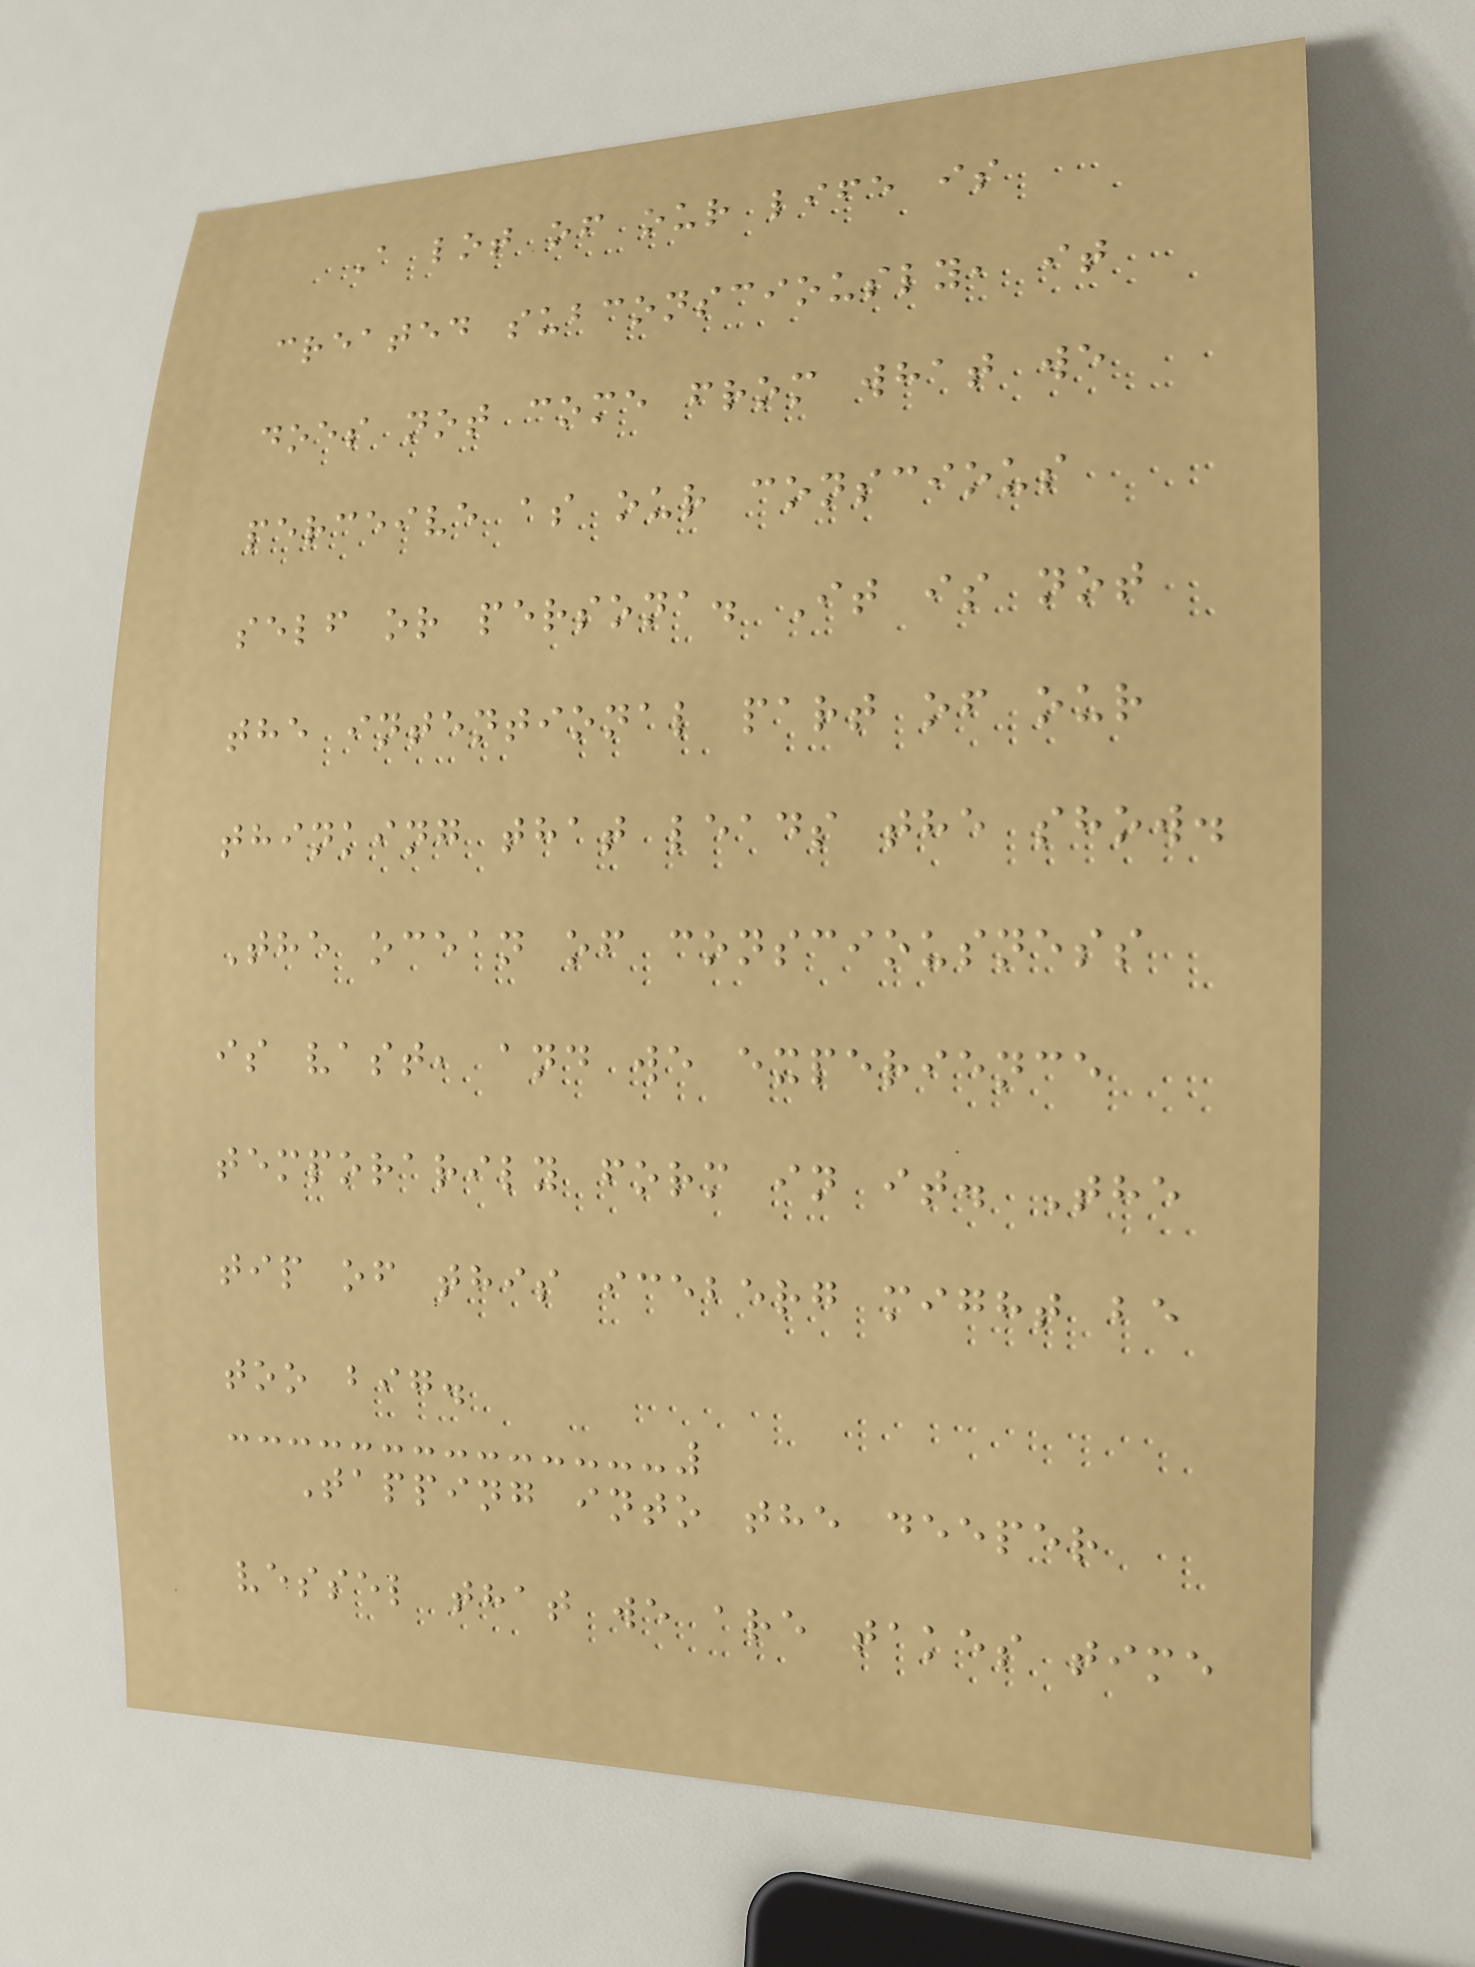A lot of our life is
created subconsciously, it
does not come from what we
perceive as our conscious
self or persona. It is not
the intentional part of our
thinking that leads the show.
The ocean of consciousness
is vast, and we experience
temporarily form in it. The
tip of this iceberg might be
too big.
Tapping into the deeper
vessel that we are takes time
